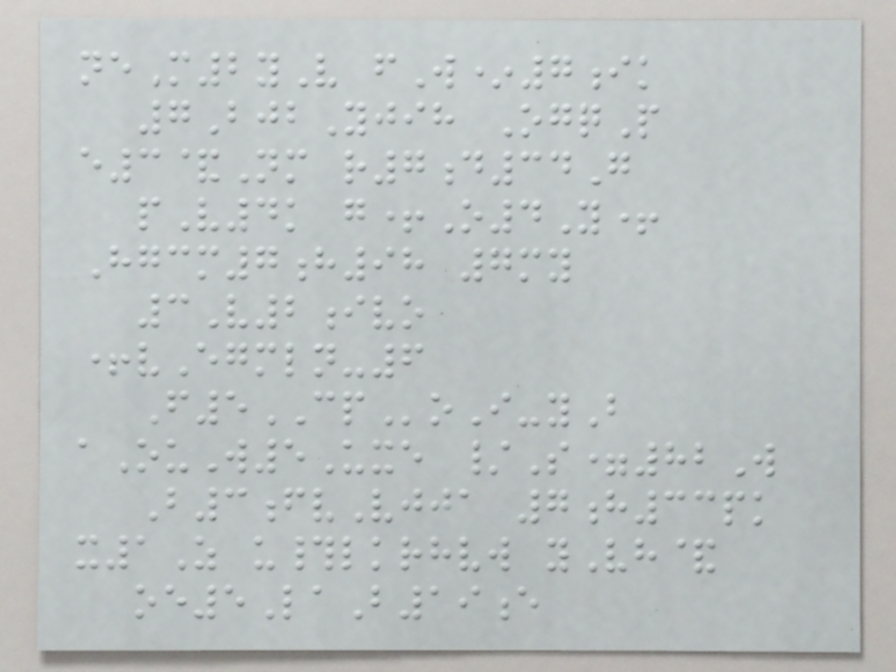neM2yV fW*7ik
7BjbYjih OgqP
e3&Nm r7d34G
pV4k g+O4Y+
Hgcm7h98 7my
3V2ivo
+vEgmln-6
F5CPoI-yB
aOuW5Uxe /S=82W
B3fvVjja 7h33pk
x1Z u#lkrhvw yVh&
oe5LaB19e
